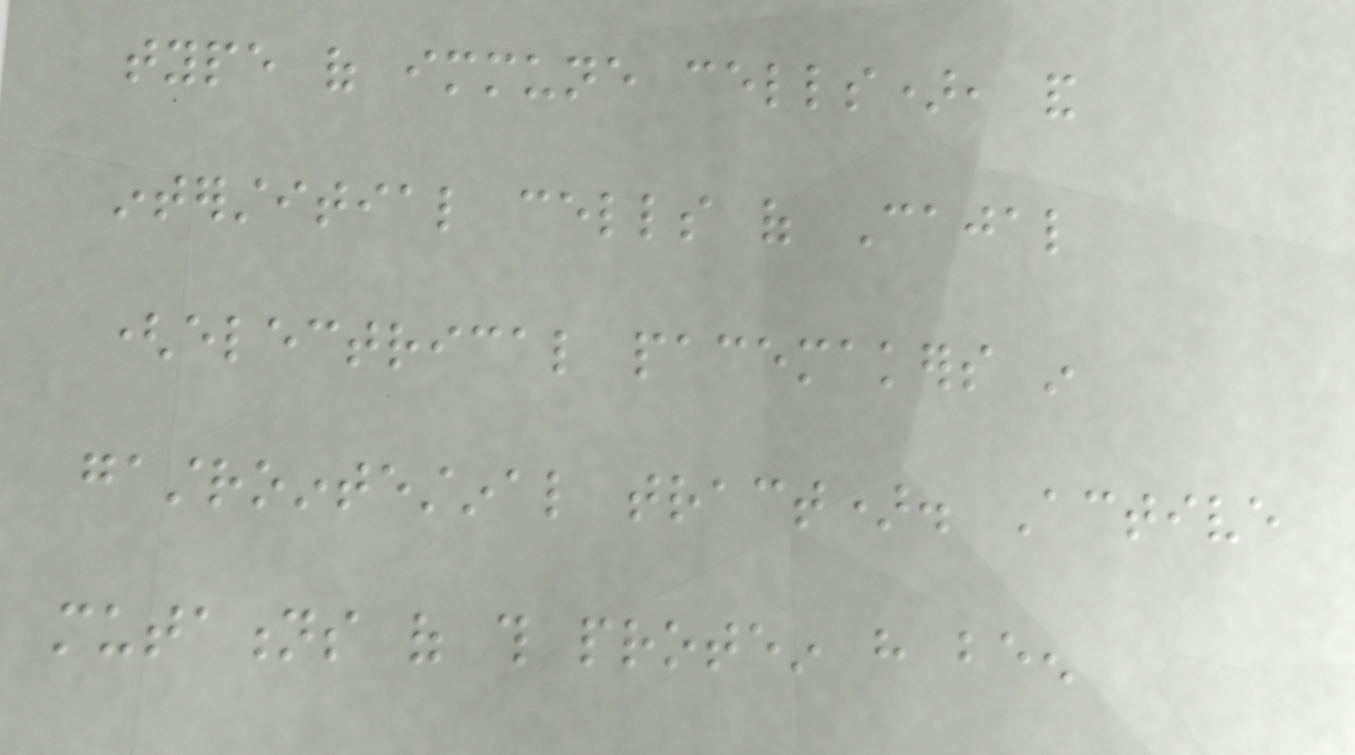type of immune cells), and
interstitial cells of Cajal
(electrical pacemakers in
gastrointestinal tract). Active
mutations of this protein have been
